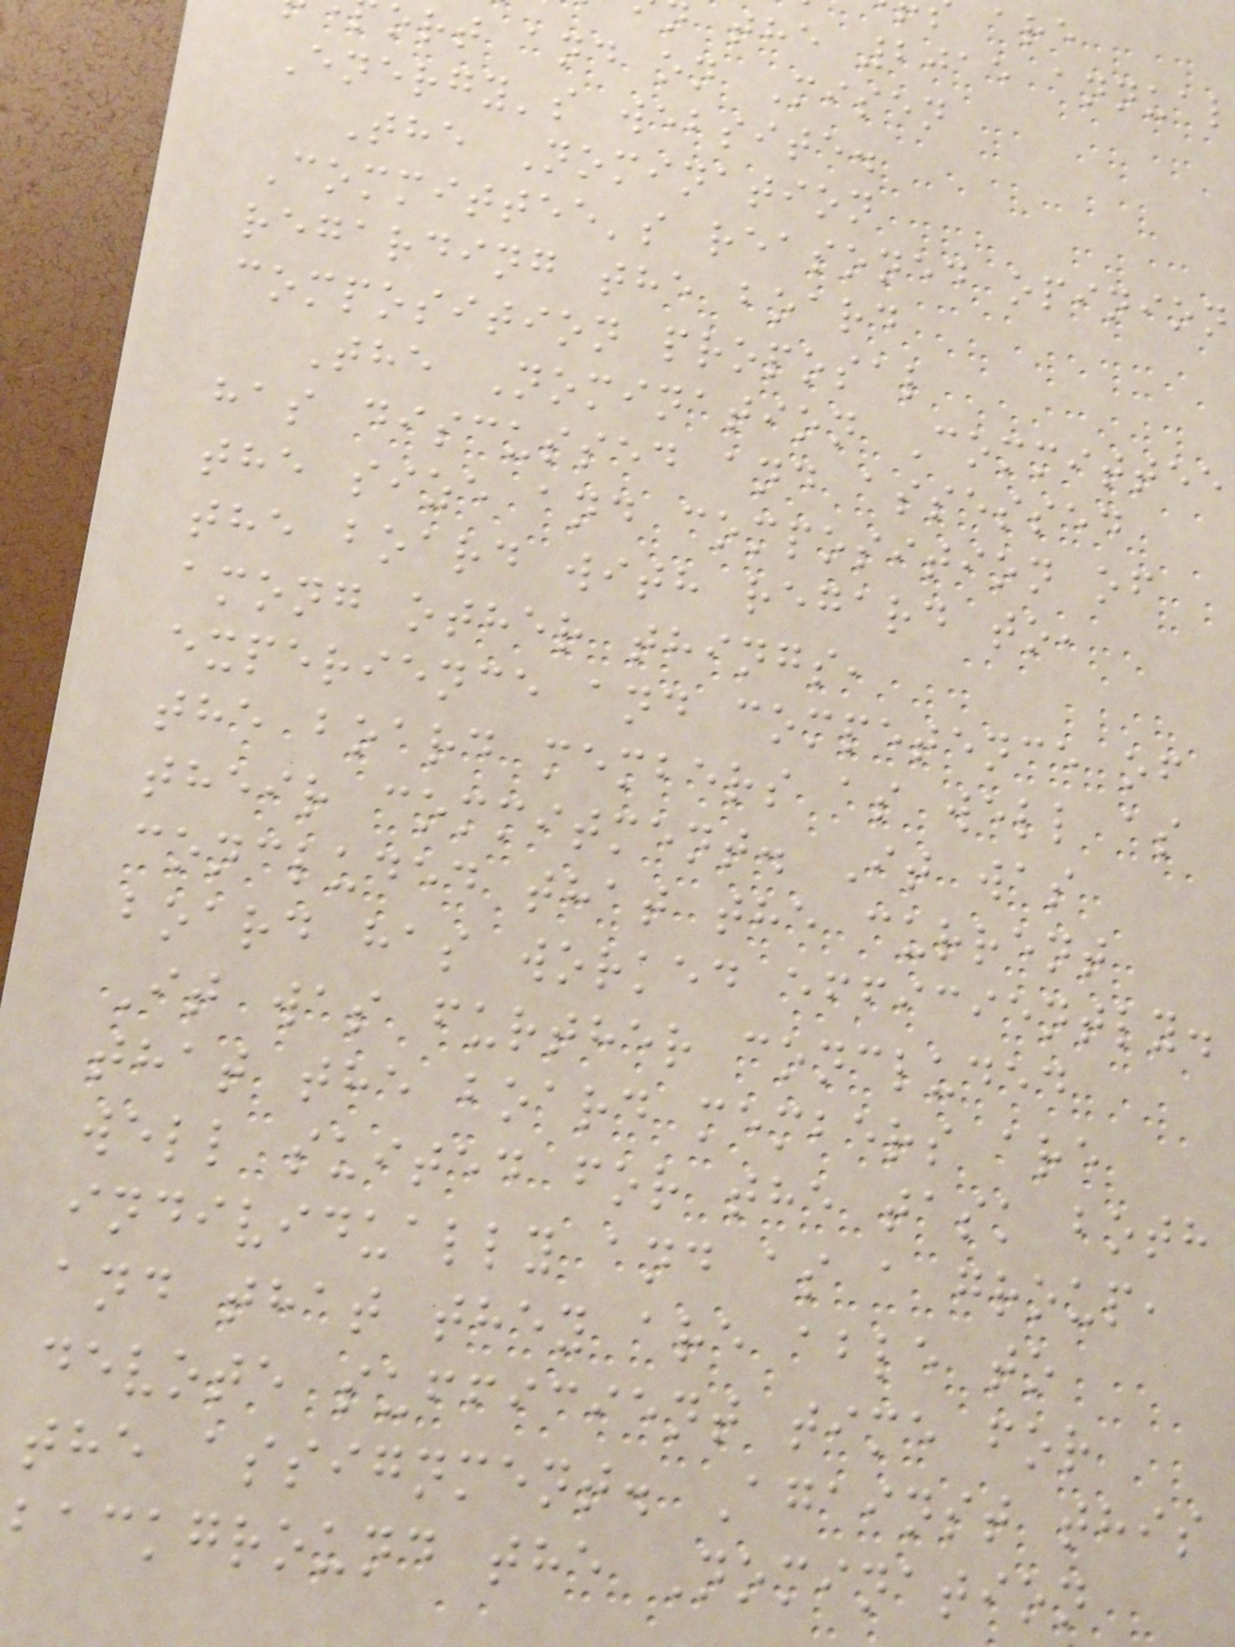the 2015 annual
ort and on Misen
Energy's website.
The Nomination
Committee's reasoned opinion
regarding the board
composition proposal
The Nomination Committee
has discussed and assessed
the size and composition of
the board with regard to,
among other things,
experience and competence of
the board members as well as
their commitment. It was
concluded that the current
board has worked efficiently.
It was further concluded
that the board members are
well suited for the task both
individually and as a group,
and that they are able to
devote sufficient time for
the assignment. Against this
background the Nomination
